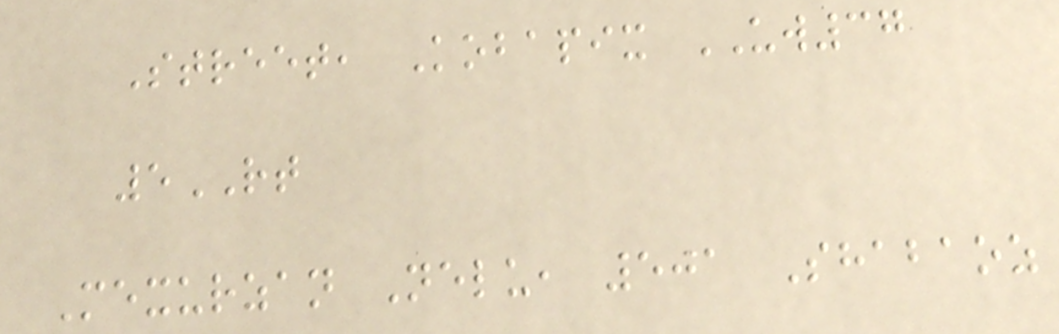Street, Kobapix UW37
5RT
Mexurzan Nelu, 501 Shabaoz
